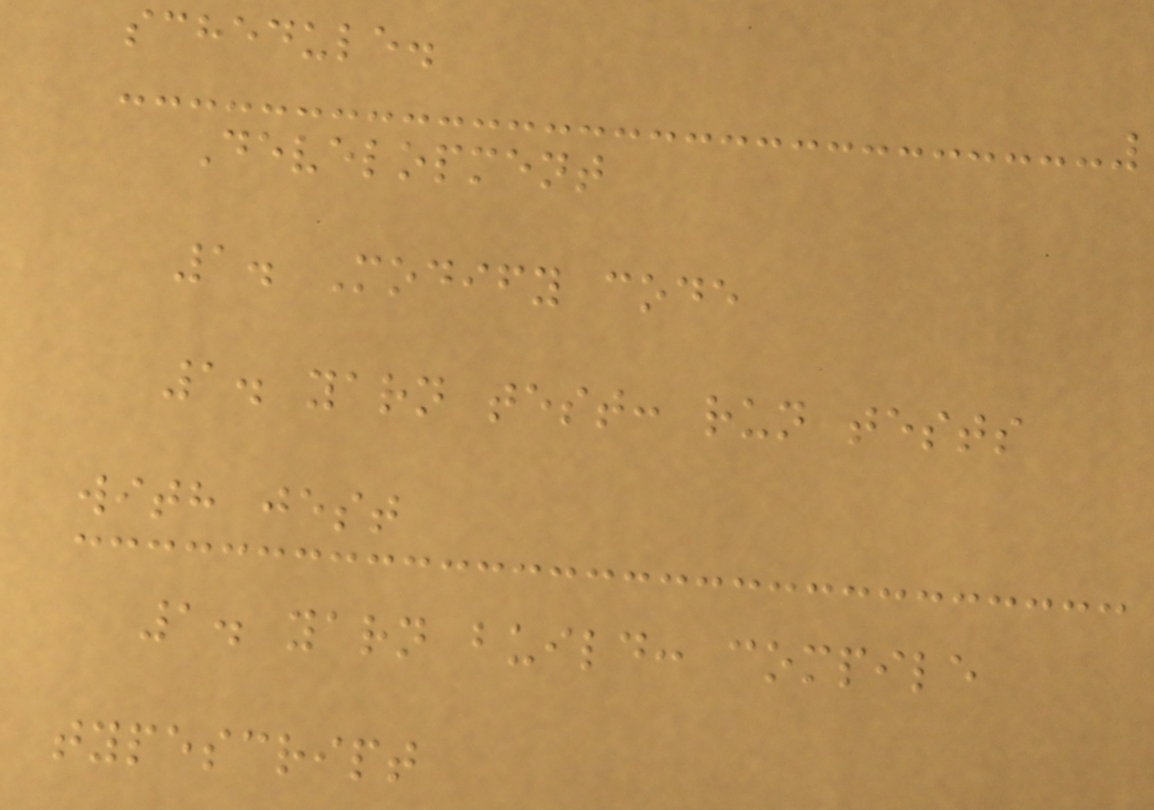schedule.
Development
1. Modify code
1. yarn test: run tests
with jest
1. yarn build: compile
typescript
